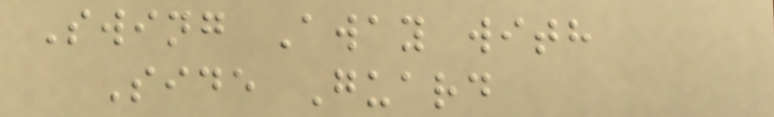Swing Away with
Side Guard
